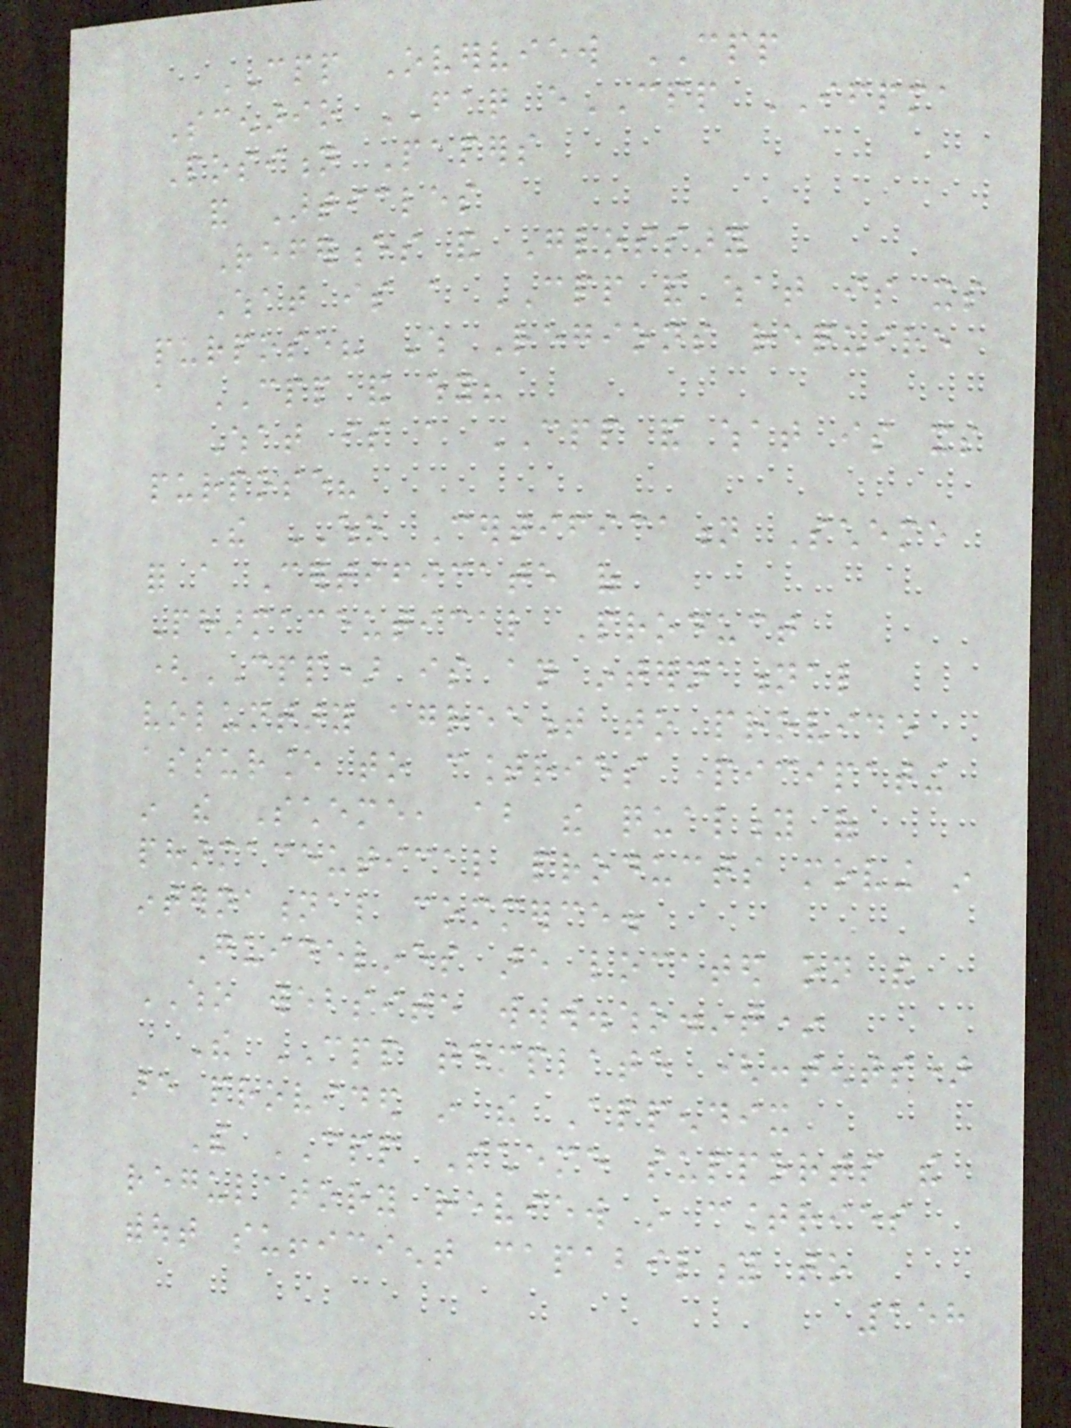CPP Overview CPP
Scenario FAQ eCPP IFPMA
Position Papers
and Articles
References and Glossary
What is a CPP and what is its
purpose? Which Regions require
a CPP and why?
What is a CPP and what is its
purpose?
The WHO Certification Scheme
for a Certificate of
Pharmaceutical Product
(CPP) is an international
voluntary agreement to provide
assurance to countries participating
in the Scheme, about the quality of
pharmaceutical products moving in
international commerce.
Guidelines are located on the
WHO website www.who.int*
The CPP template (contents)
are provided in the Appendix
The CPP Scheme supports the
regulatory review in countries
without sufficient capability to
158
